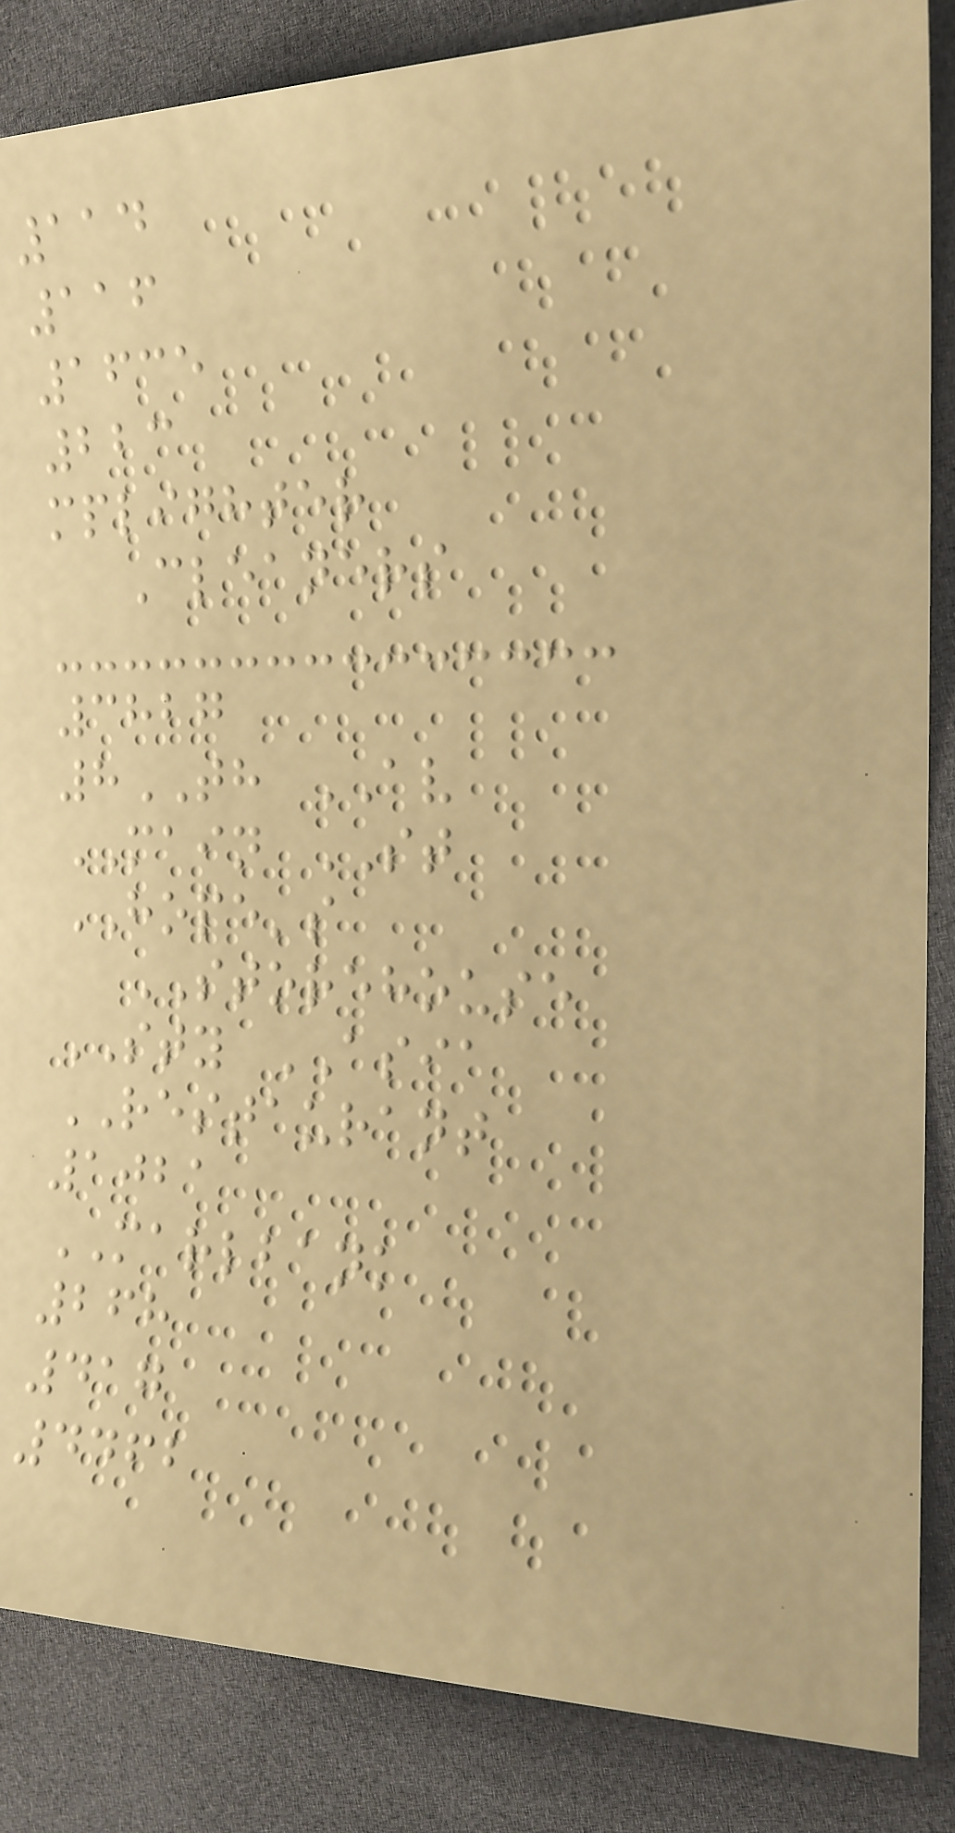114
116
1635
223
mplighter
Cleaners
3827
8TH AV
MAIN ST
HOPE's
STOREHOUSE
STY ASIA
RESTAURANT
1021
MARLBANK
268
417
4462
